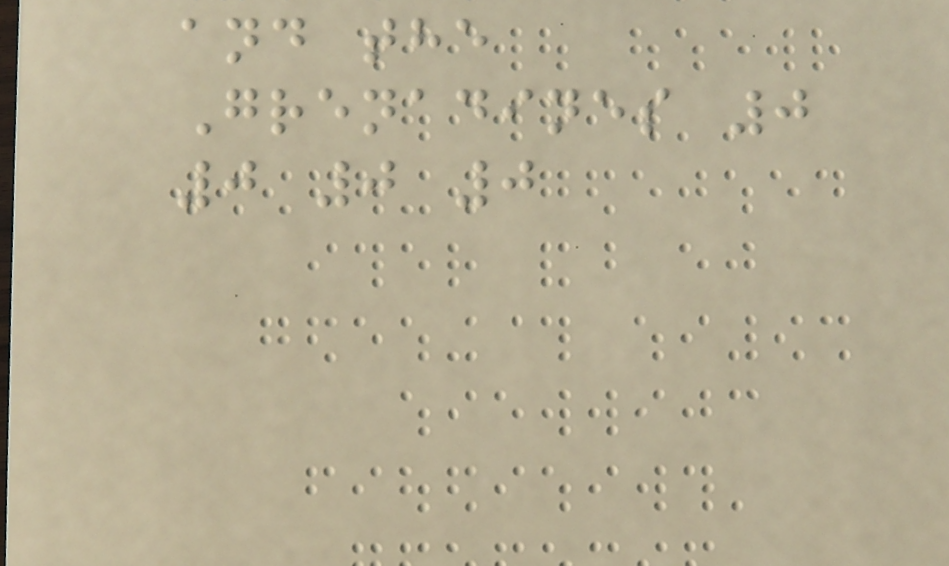and the
Grenadines 0
0 0 0
